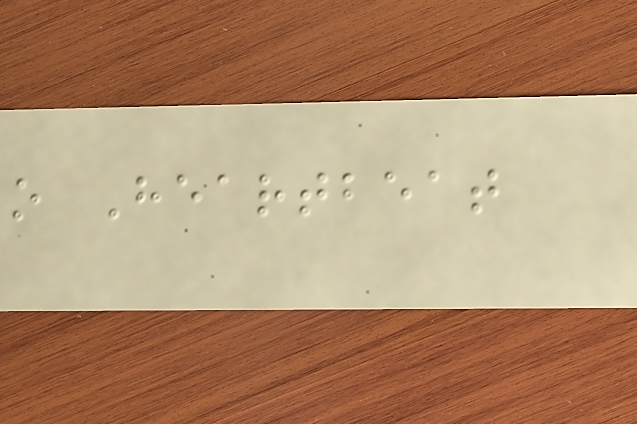o Heartbeat
